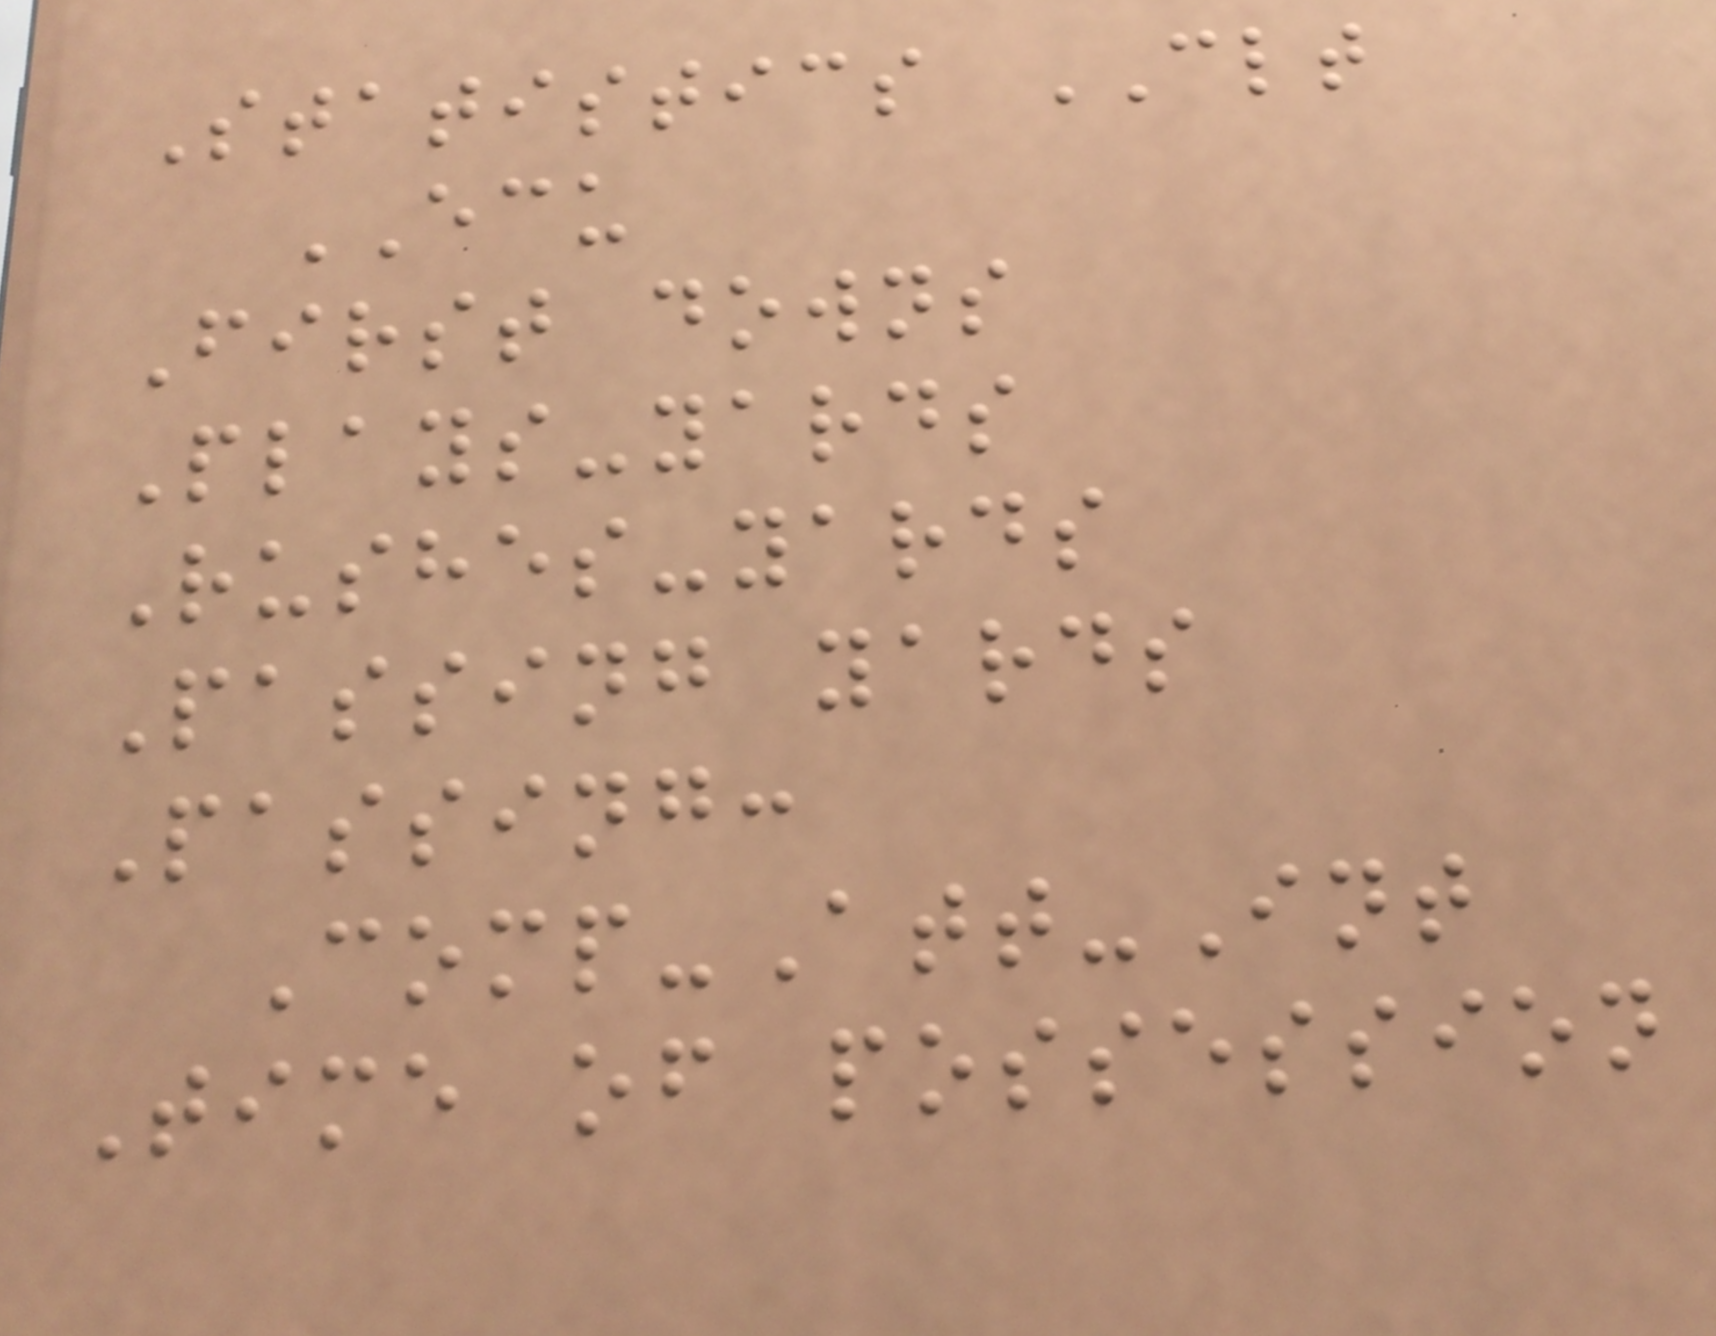Statistics CLT
ECU
First downs
Plays-yards
Rushes-yards
Passing yards
Passing:
Comp-Att-Int
Time of possession
